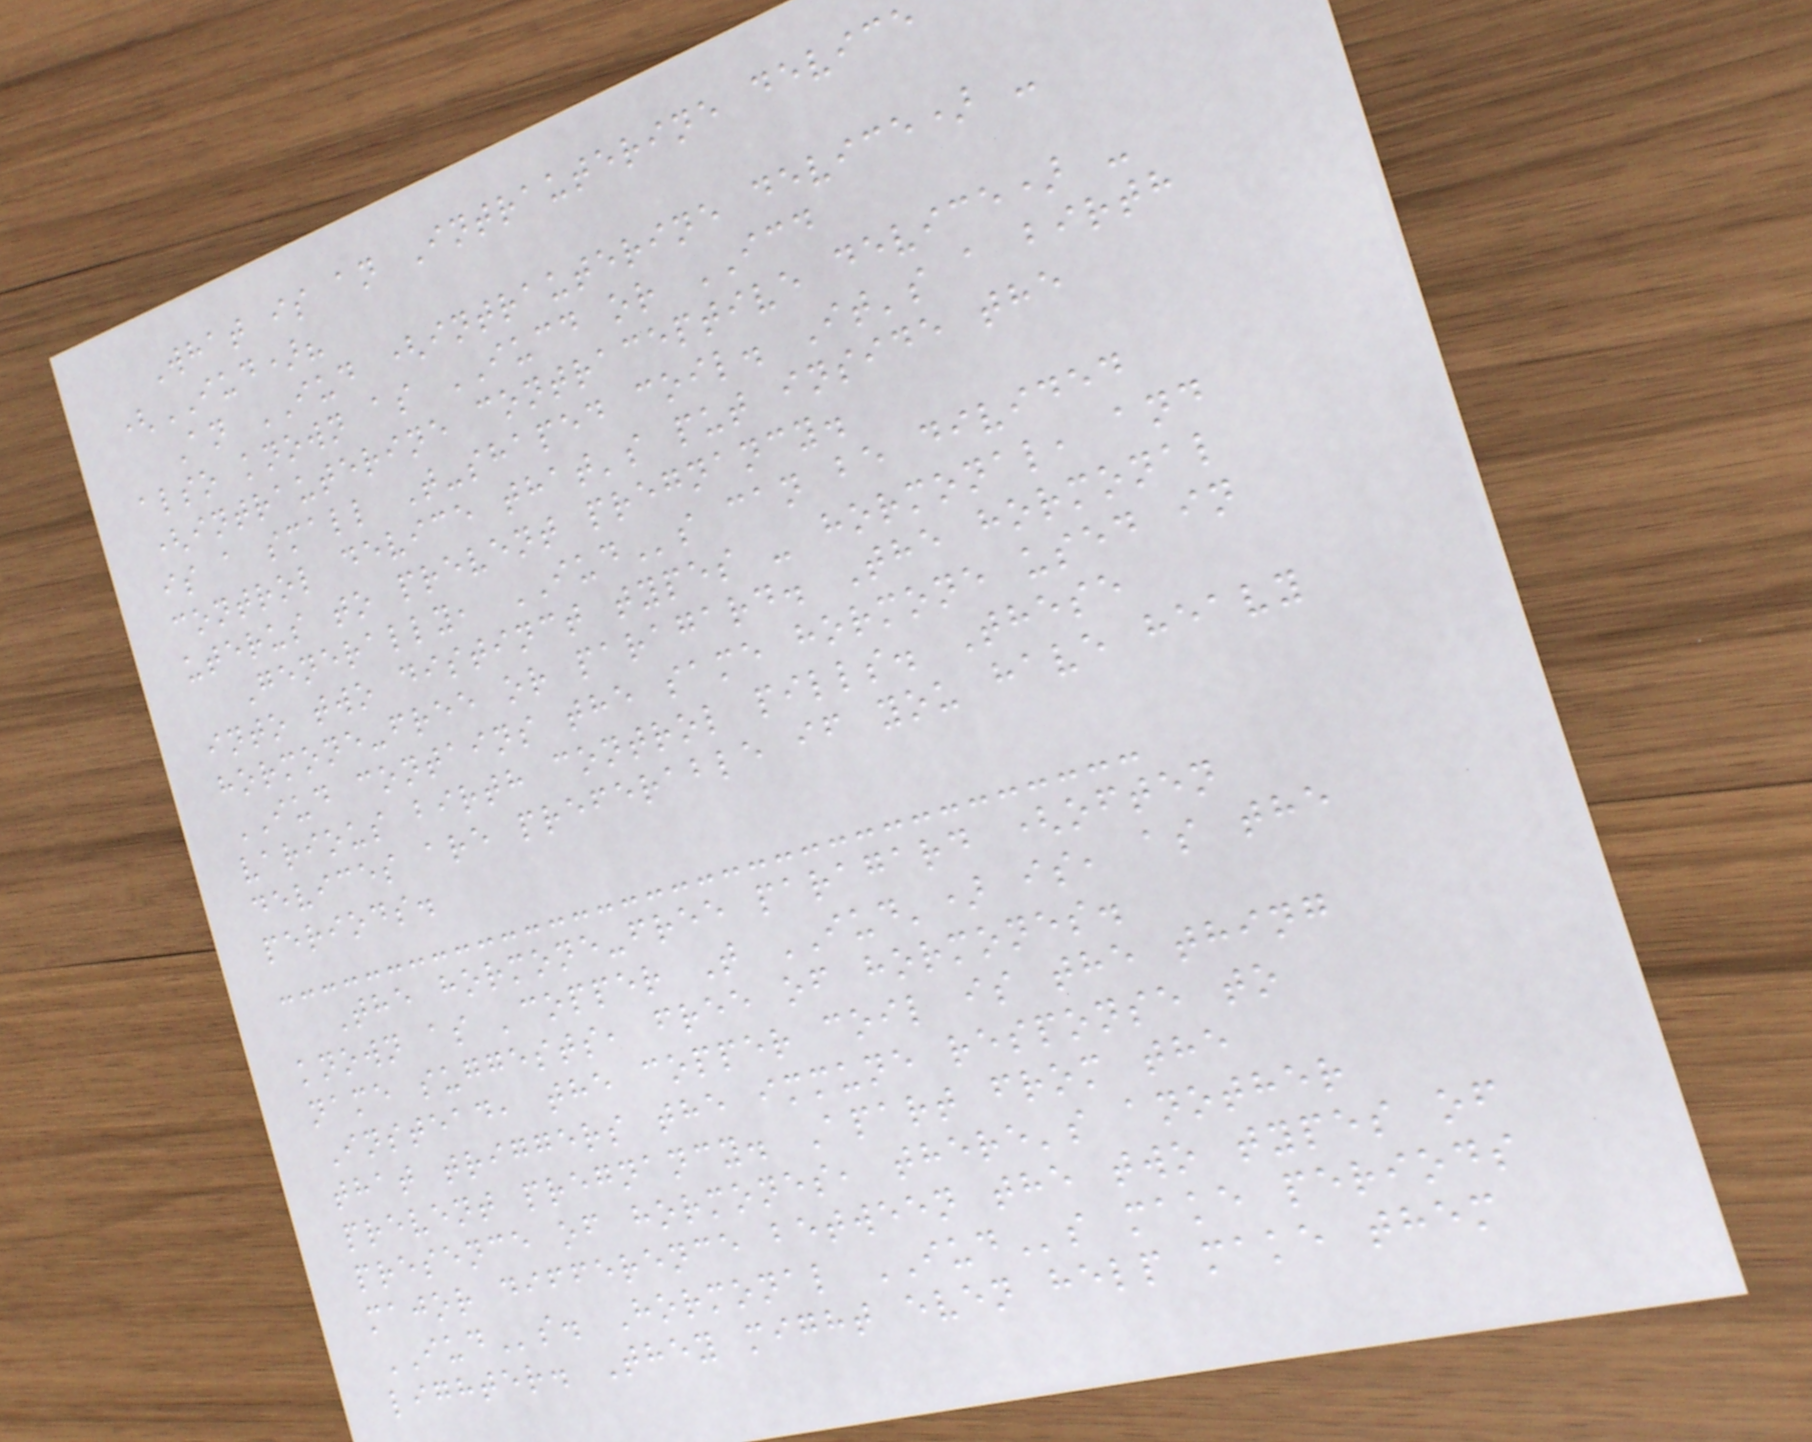What is an Intrauterine device
(IUD)?
An IUD (intrauterine device) -
also known as IUCD or ICD
(intrauterine contraceptive device) -
is a small T-shaped coil. It's a birth
control device that's put inside the
uterus to prevent pregnancy.
Generally, IUDs can be divided
into two distinct types - hormonal, and
hormone-free or paragard. The hormonal
IUD contains the same hormone used in
various birth control pills. These
devices are preferable if you have heavy
periods.
The hormone-free paragard (often
known as 'copper T IUD') is, as the
name suggests, free of hormones.
Instead, the copper coil is the thing
that triggers the immune response to
prevent pregnancy. Apart from the
presence of hormones, there's another
major difference between the two types of
IUDs. Hormonal IUDs make periods
lighter. They might even help make them
